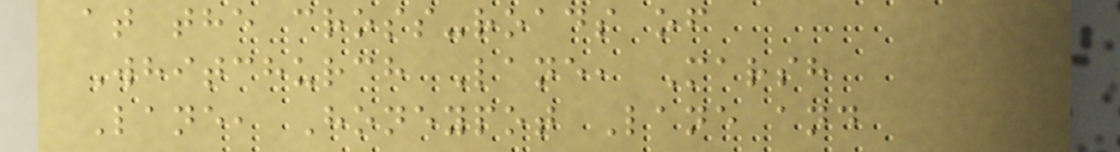at the cross-roads of
Whitchurch Lane, Marsh
Lane, Honeypot Lane and
